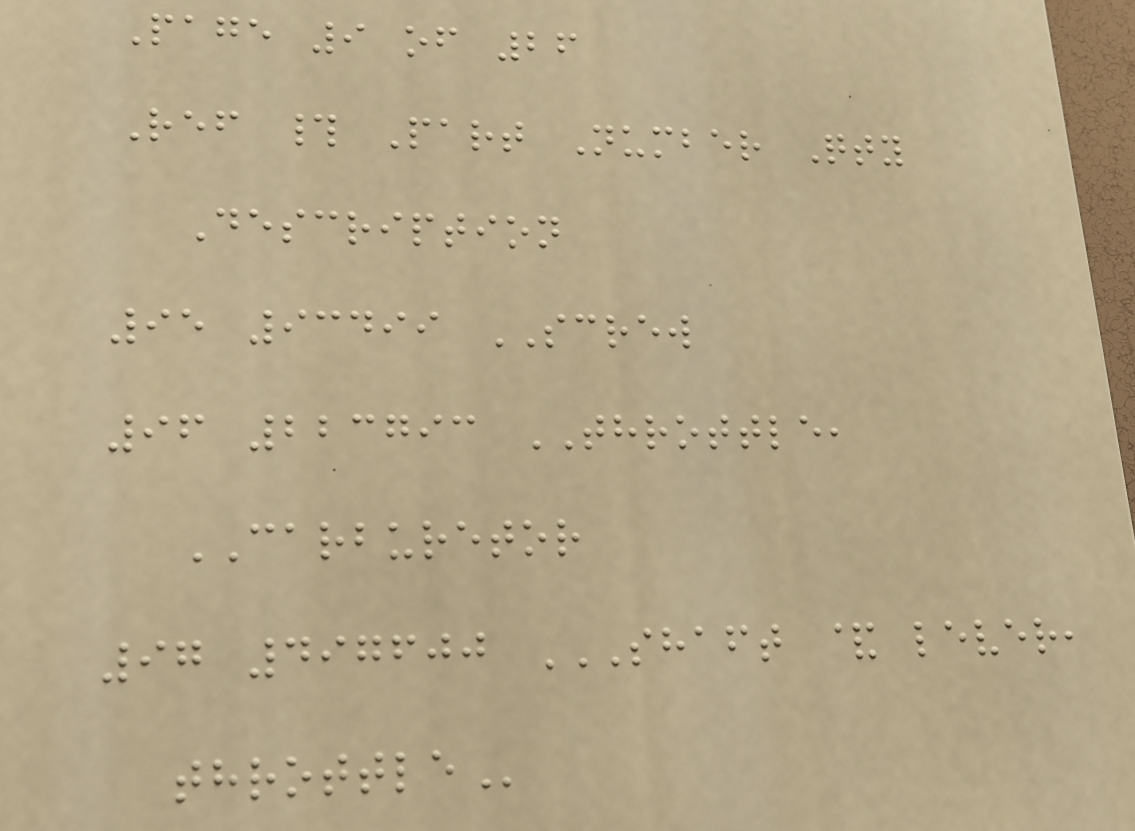Page 9 of 26
Ref # Part Number Qty
Description
95 93499 SCREW
96 223793 THROTTLE,
CARBURETOR
97 497600 SHAFT & LEVER,
THROTTLE
